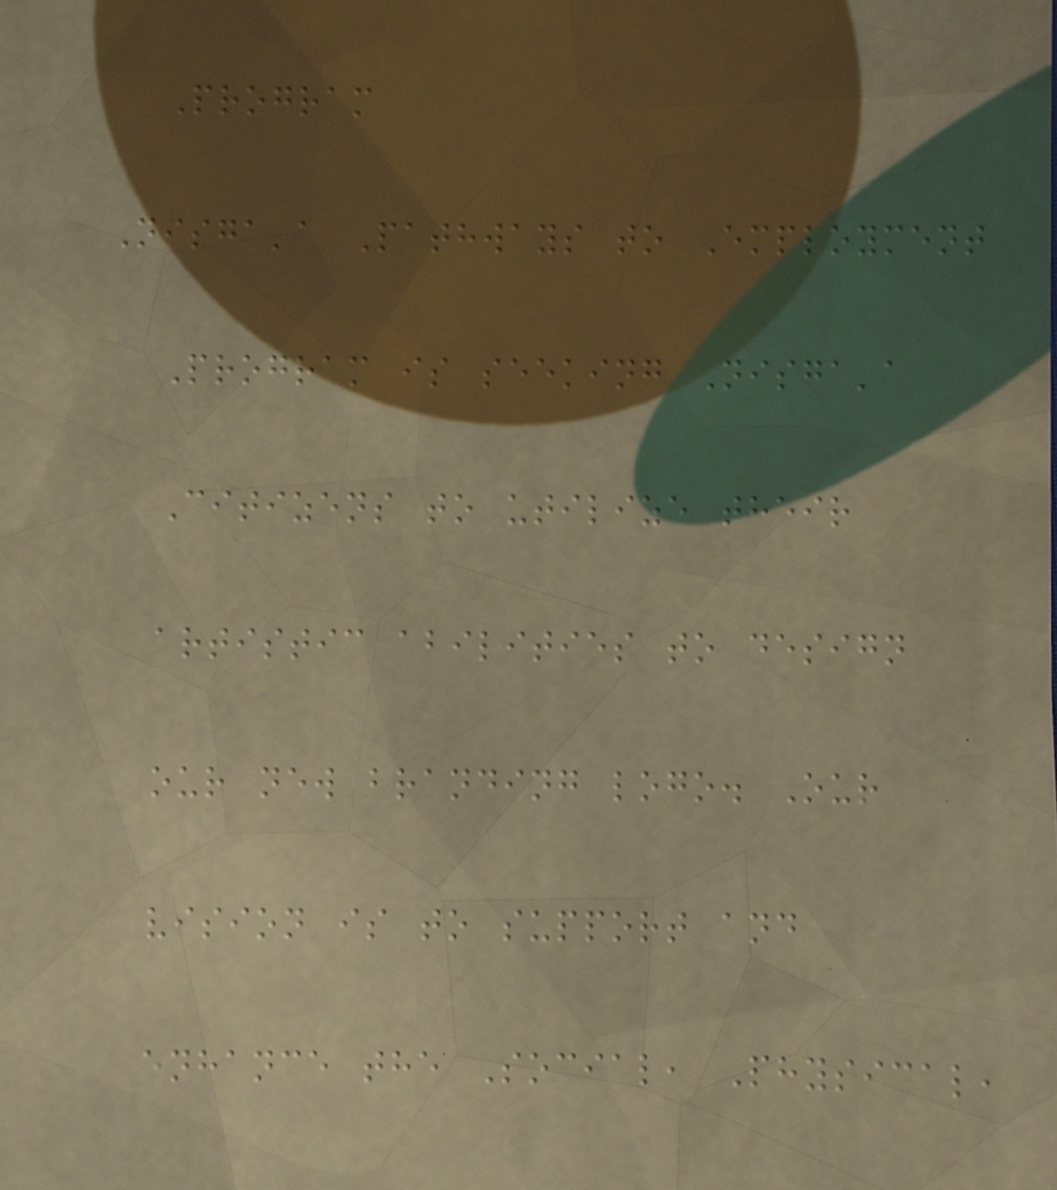Program
Nisga'a Pathways to Employment
Program is seeking Nisga'a
Citizens to utilize their
artistic abilities to design
our new branding logo. Our
vision is to support and
enhance the Social, Physical,
